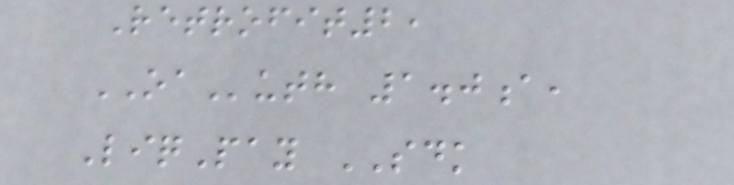Retrofit2,
OAuth 1.0a,
LiqPay SDK
